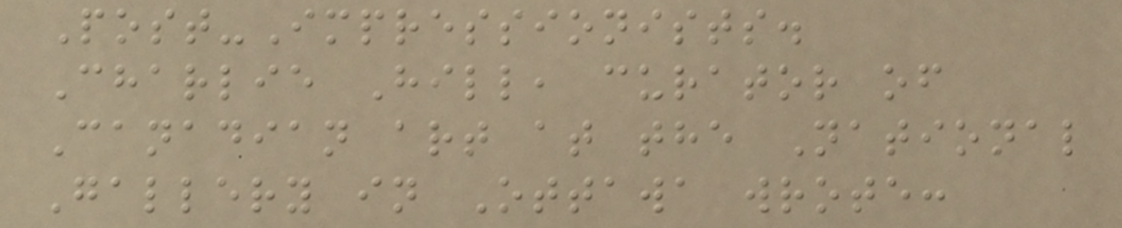Post-Impressionists.
Charlie Hill, curator of
Canadian art at the National
Gallery in Ottawa wrote:
